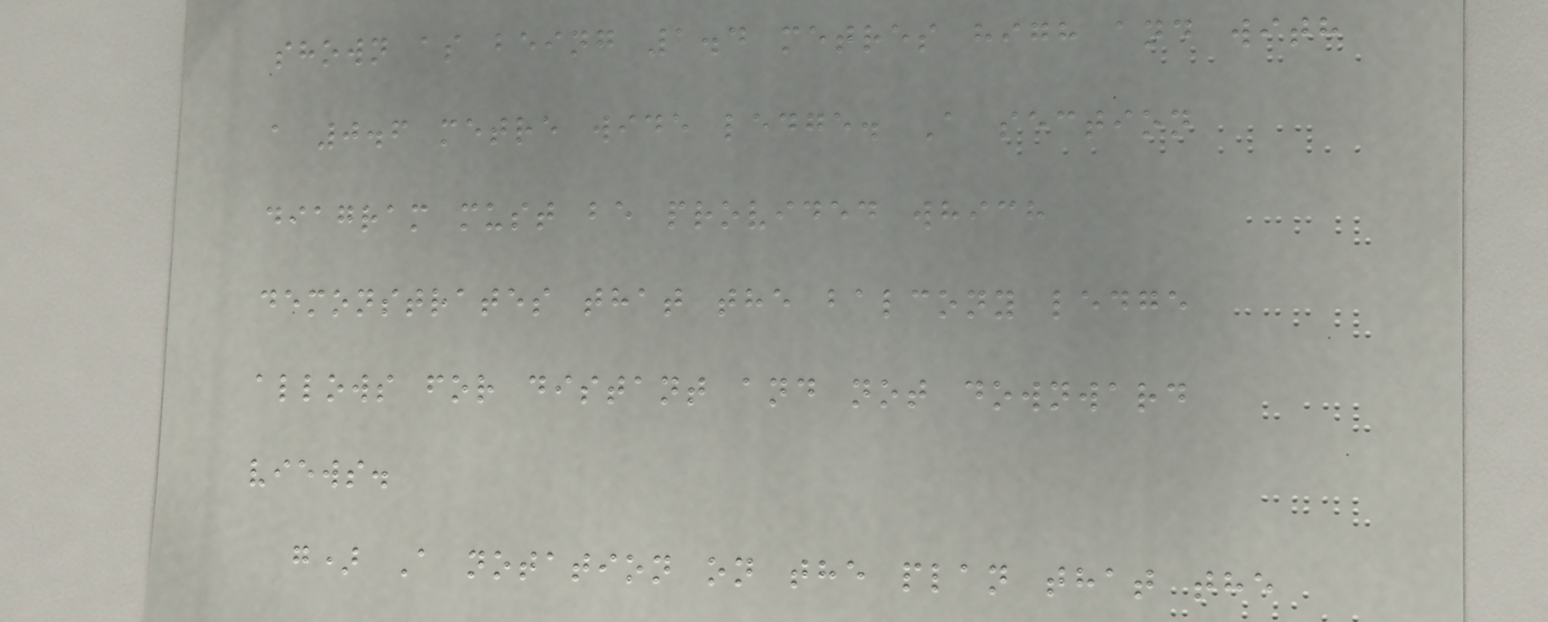shown as being 1.4 metres high and with
a 0.6 metre wide ledge. A section
diagram must be provided which
demonstrates that the balcony ledge
allows for distant and not downward
views.
g) A notation on the plan that the
